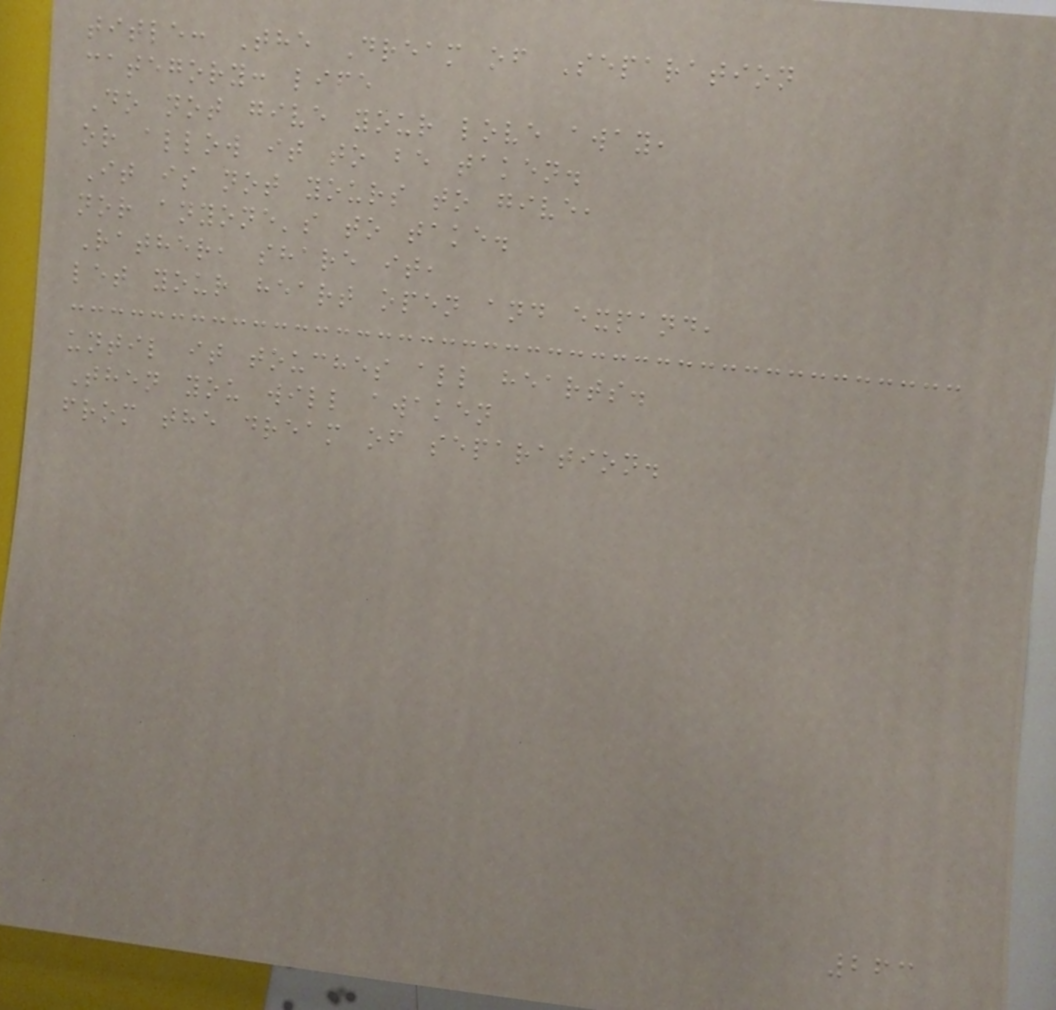title: The Dream of Separation
category: life
Do not give your love away,
or allow it to be taken.
It is not yours to give,
nor anyone's to take.
Rather, share it,
let your heart open and expand,
until it touches all hearts.
Then you will awaken
from the dream of separation.
263
